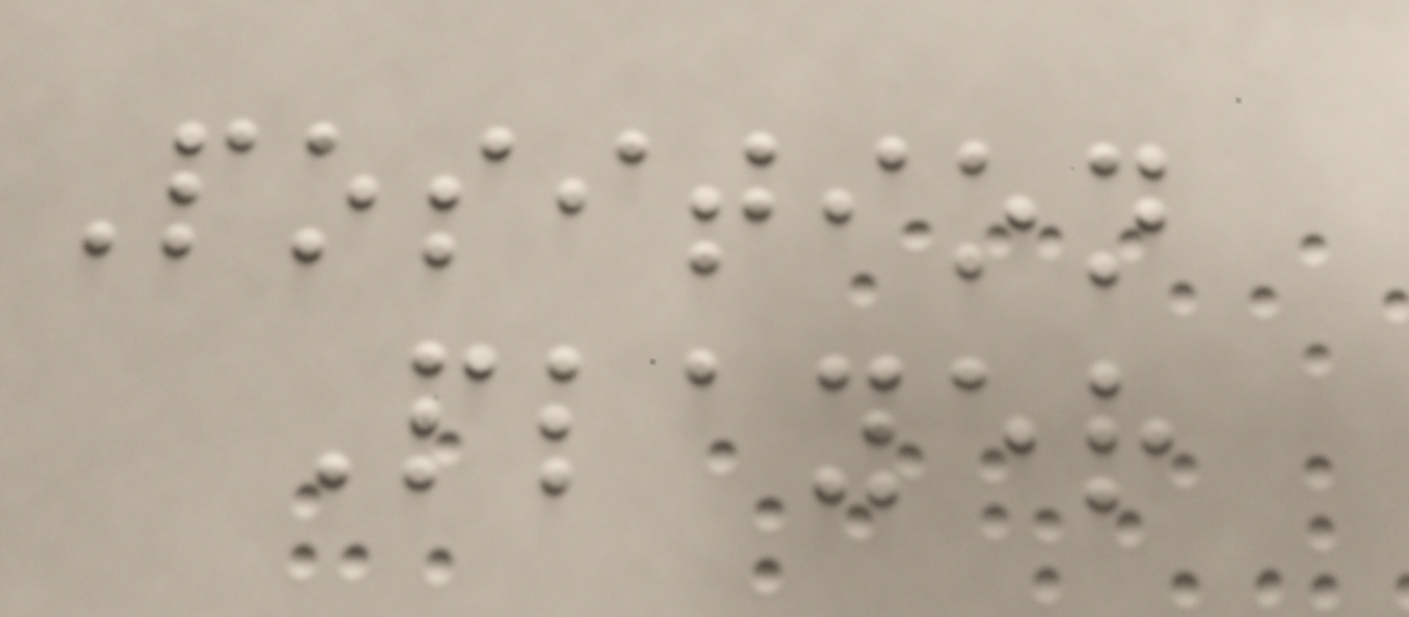Position
Player
